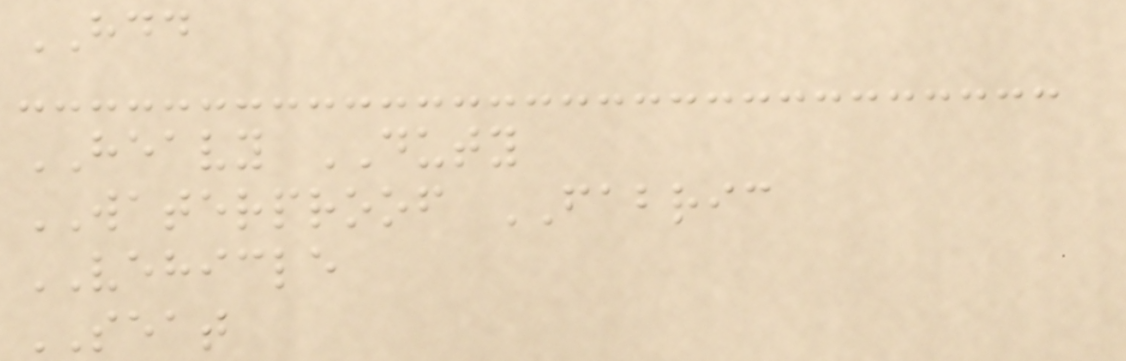HDD
HEAVY DUTY
WATERPROOF FABRIC
VEHICLE
SEAT
